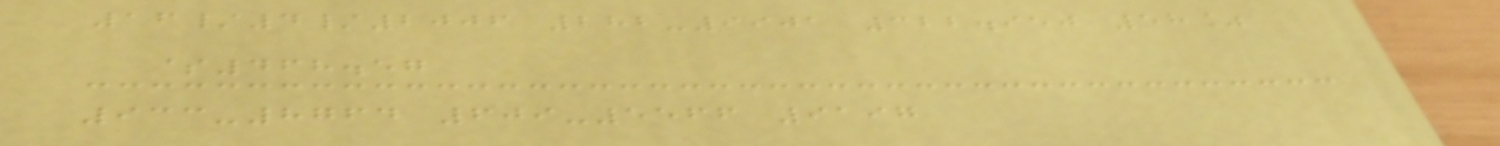16/4/2006 282-9901 322.950 58%
$468.57
933-8764 609-5566 9197
